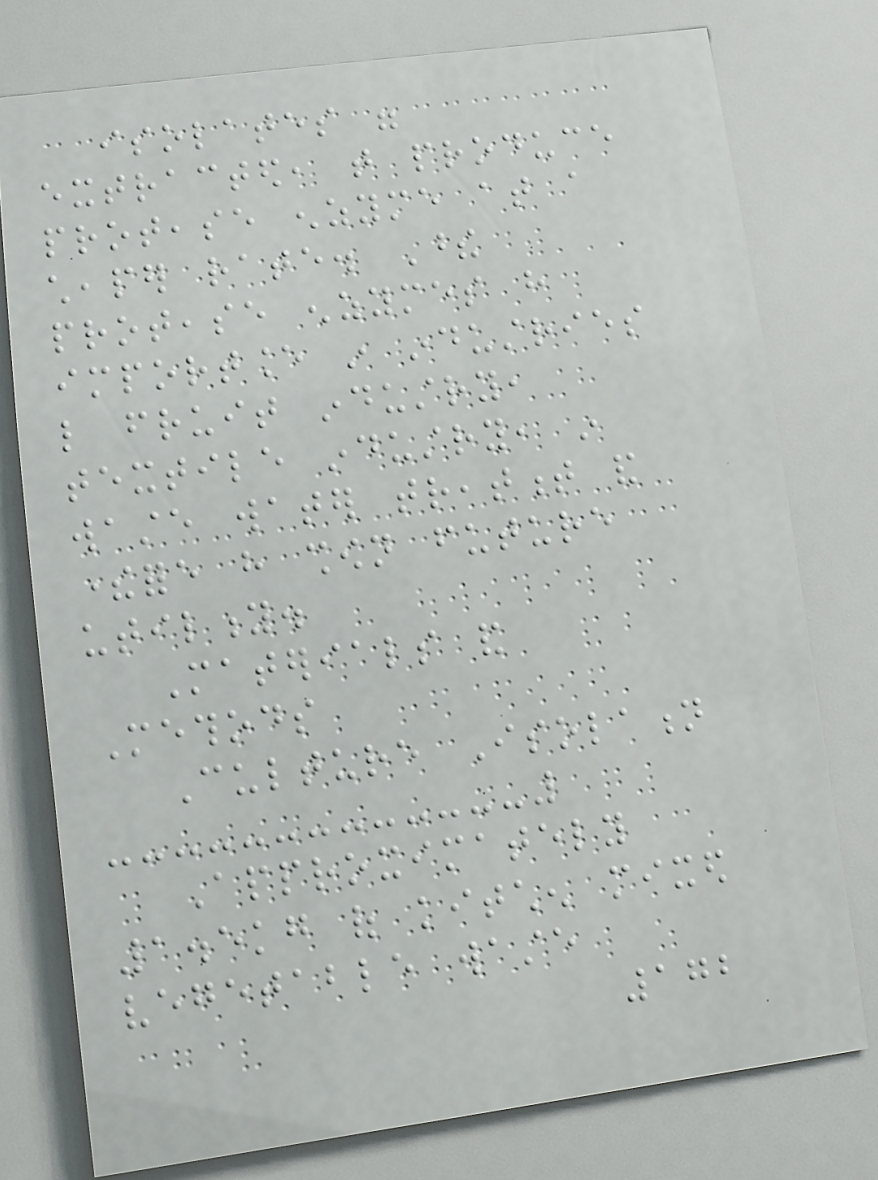isolates were
extracted, that produce
protease enzyme at a
cheaper rate. These
protease enzymes have
importance in industries
like fruit industry,
textile industry, in
waste water treatment and
therefore have shown future
utility.
Materials and
Methods
Culture Isolation
Approximately
1.5kg of kitchen mixed
vegetable waste
172
